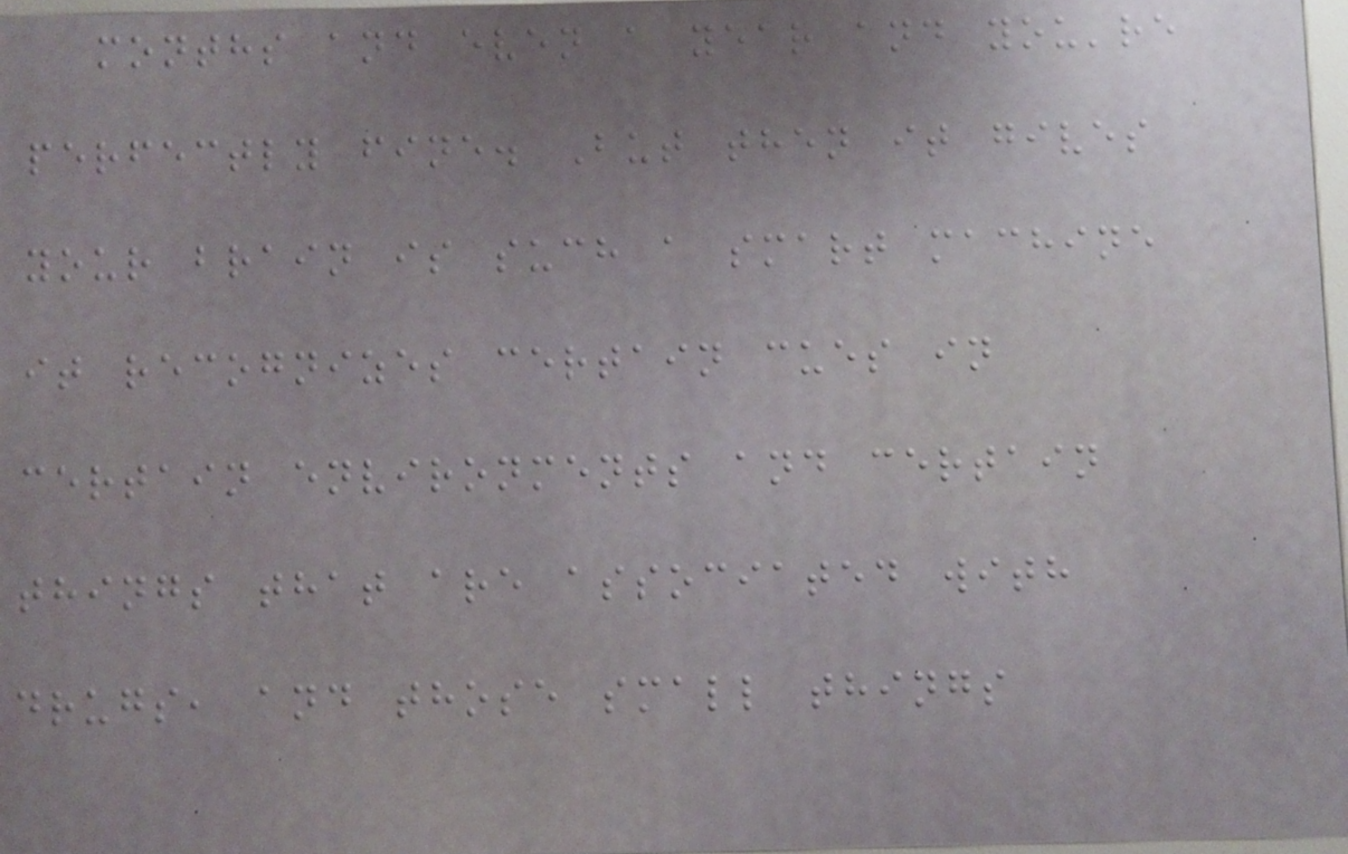months and even a year and you're
perfectly fine. But then it gives
your brain is such a smart machine
it recognizes certain cues in
certain environments and certain
things that are associated with
drugs, and those small things
